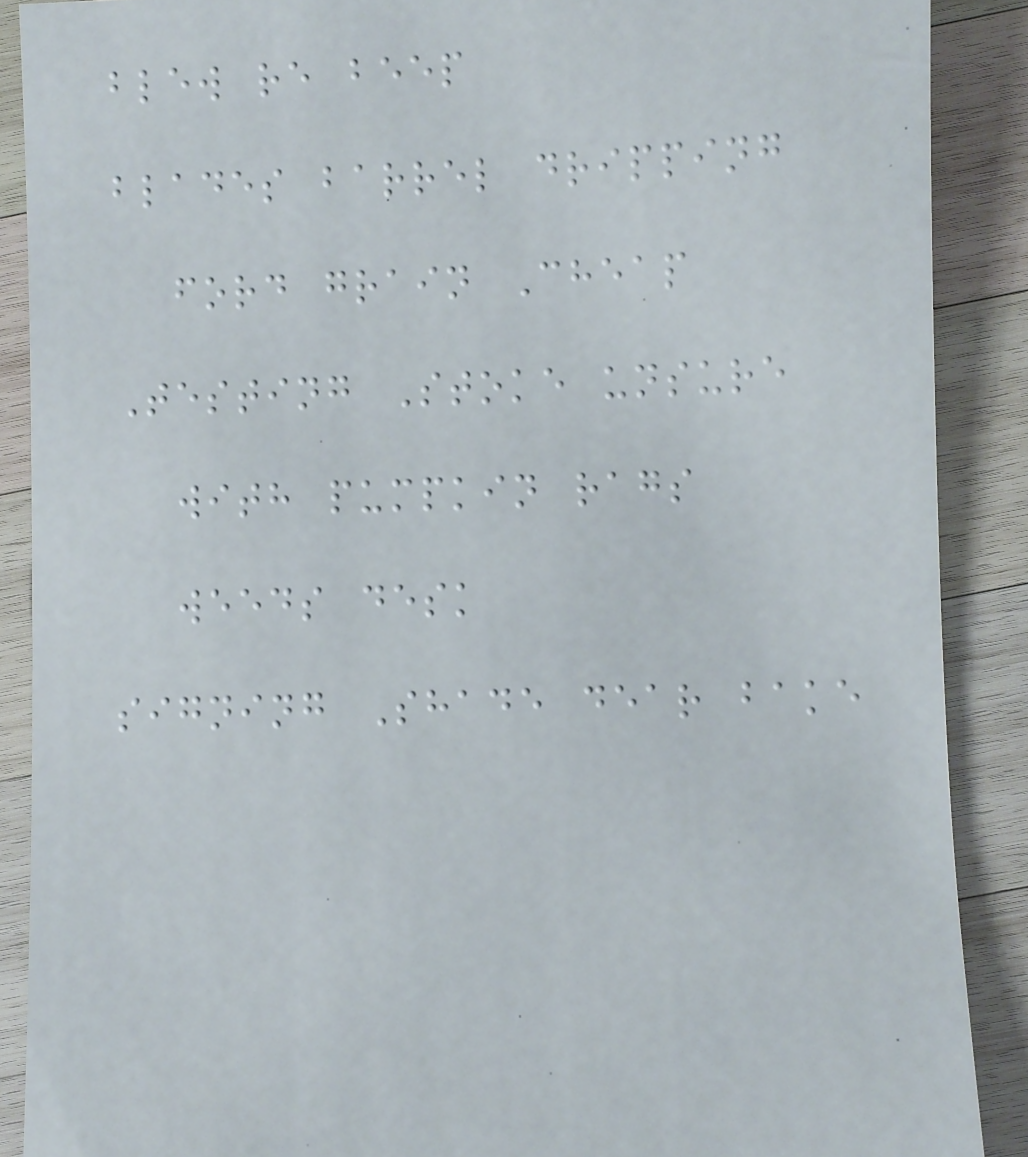blew re beep
blades barrel dripping
ford grain Cheap
Testing Stoke unsure
with pumpkin rags
weeds desk
signing Shade dear bake
